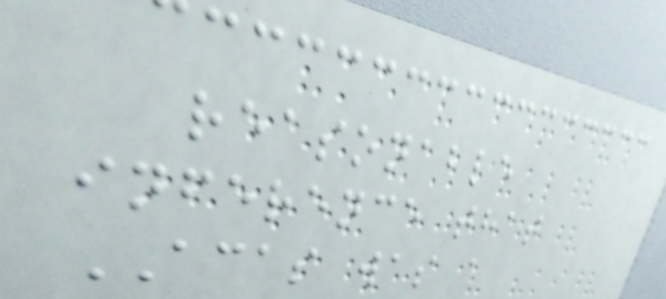reasonable
inference that
ACAS was a
